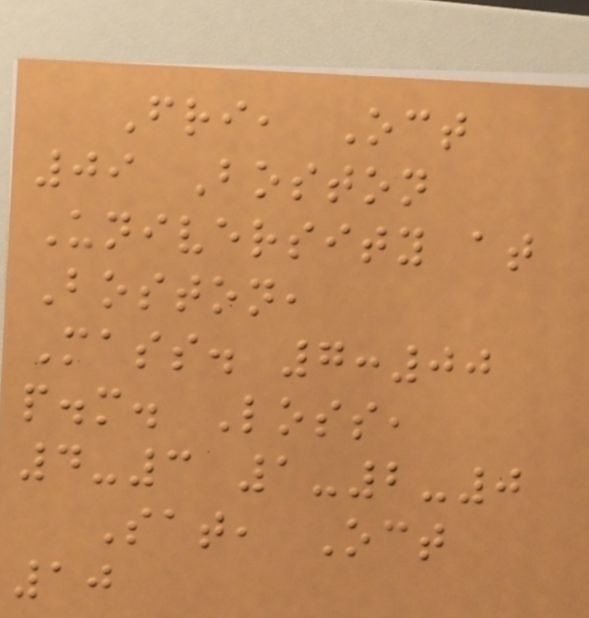Fri, Oct
09 Boston
University at
Boston,
Mass. 7:00
p.m. Loss,
4-3 1-2-0
Sat, Oct
10
